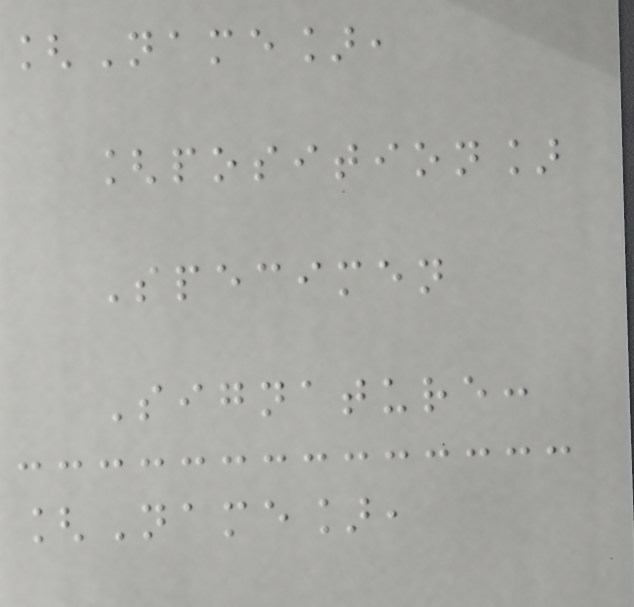[Name],
[position]
Specimen
Signature:
[Name],
